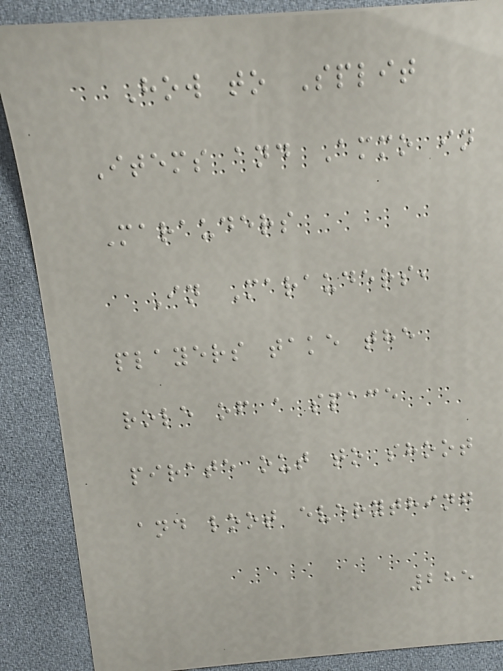How to Split
Items and Ammo in
Marauders
In Marauders,
players take the
role of a space
pirate out to shoot
and loot everything
285
